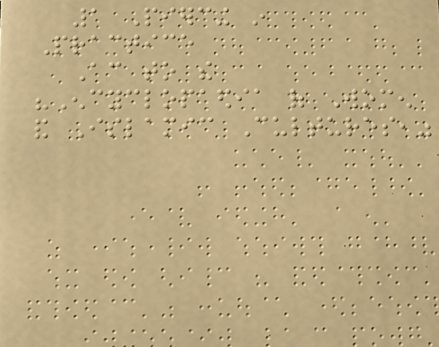1 Piercing in
Practice
According to the
"Encyclopaedia of Women
and Islamic Cultures,"
